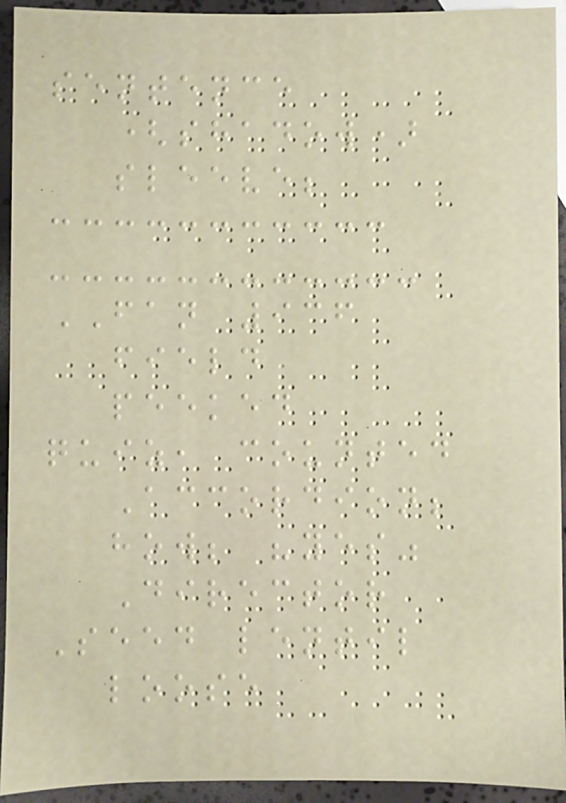sentence
(shadow)
sleeve;
FAN 936
field
peeked
quiz, counted
Accordion;
how; "yes"
Director
Seed lentil
loose
